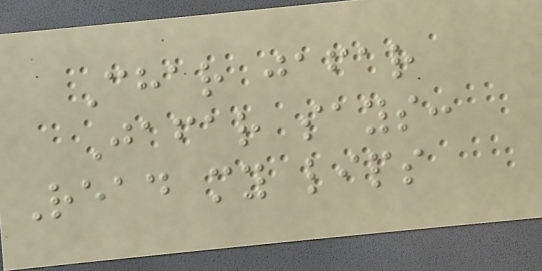Char jafar
Jafar says:
Read my lips
